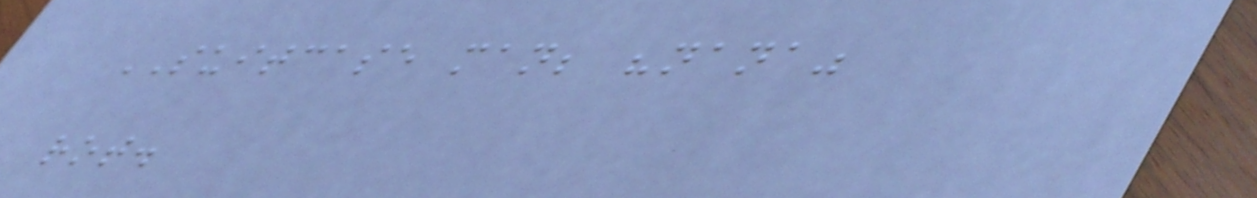SUITCASE man; "nana"
rot.
